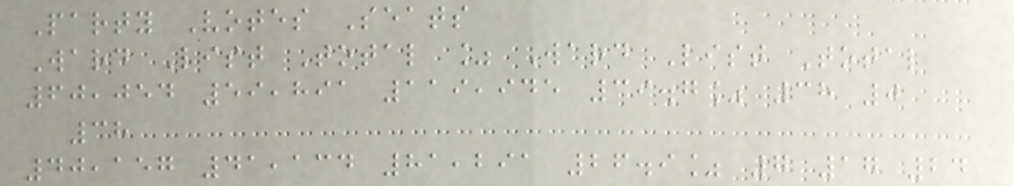Party Votes Seats
Ward List Total % Ward List Total
60,054 59,891 119,945 39.7% 38 0
38
40,157 41,134 81,291 26.9% 7 17 24
